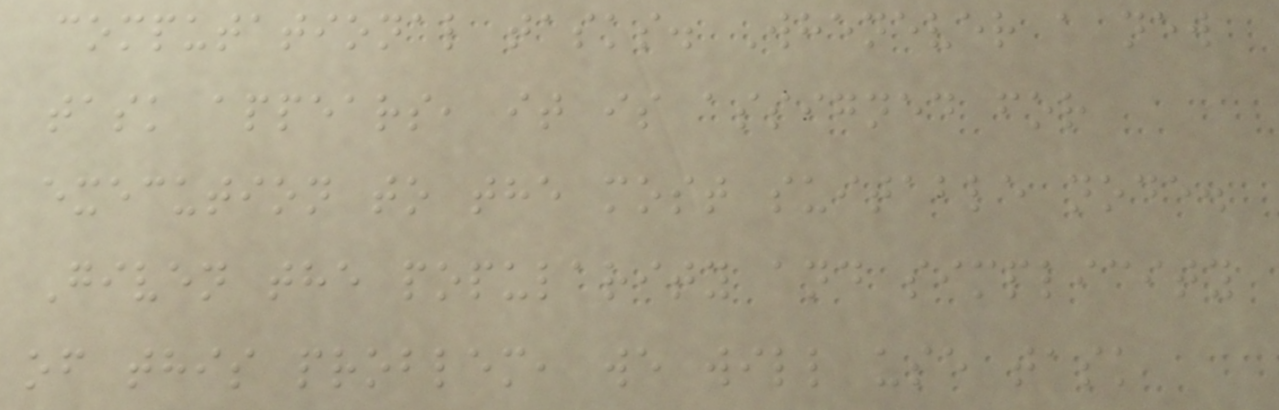computational tasks. Whenever a new
task appears, it is assigned for
execution to the most suitable node.
Given the popularity and simplicity
of this problem, we will use task
